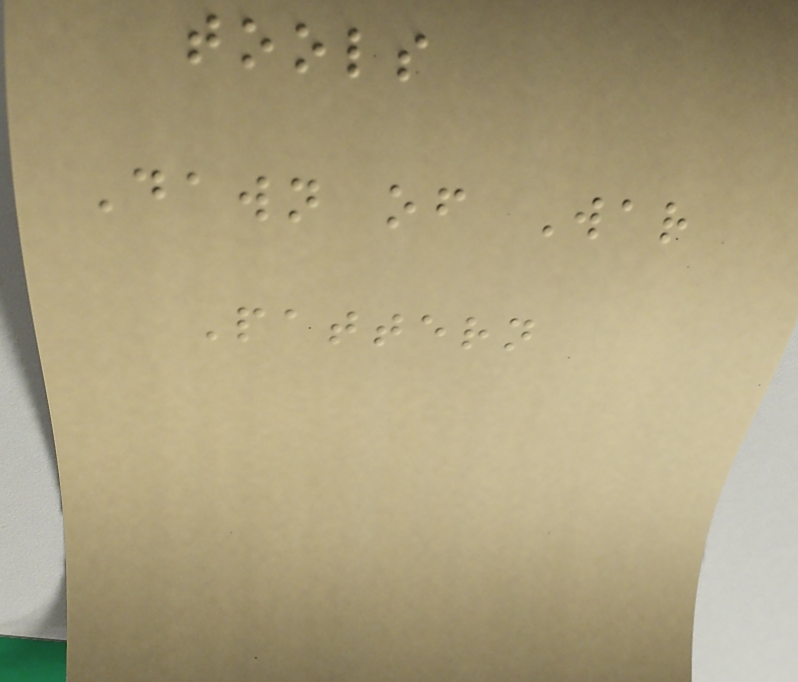tools
Dawn of War
Pattern
